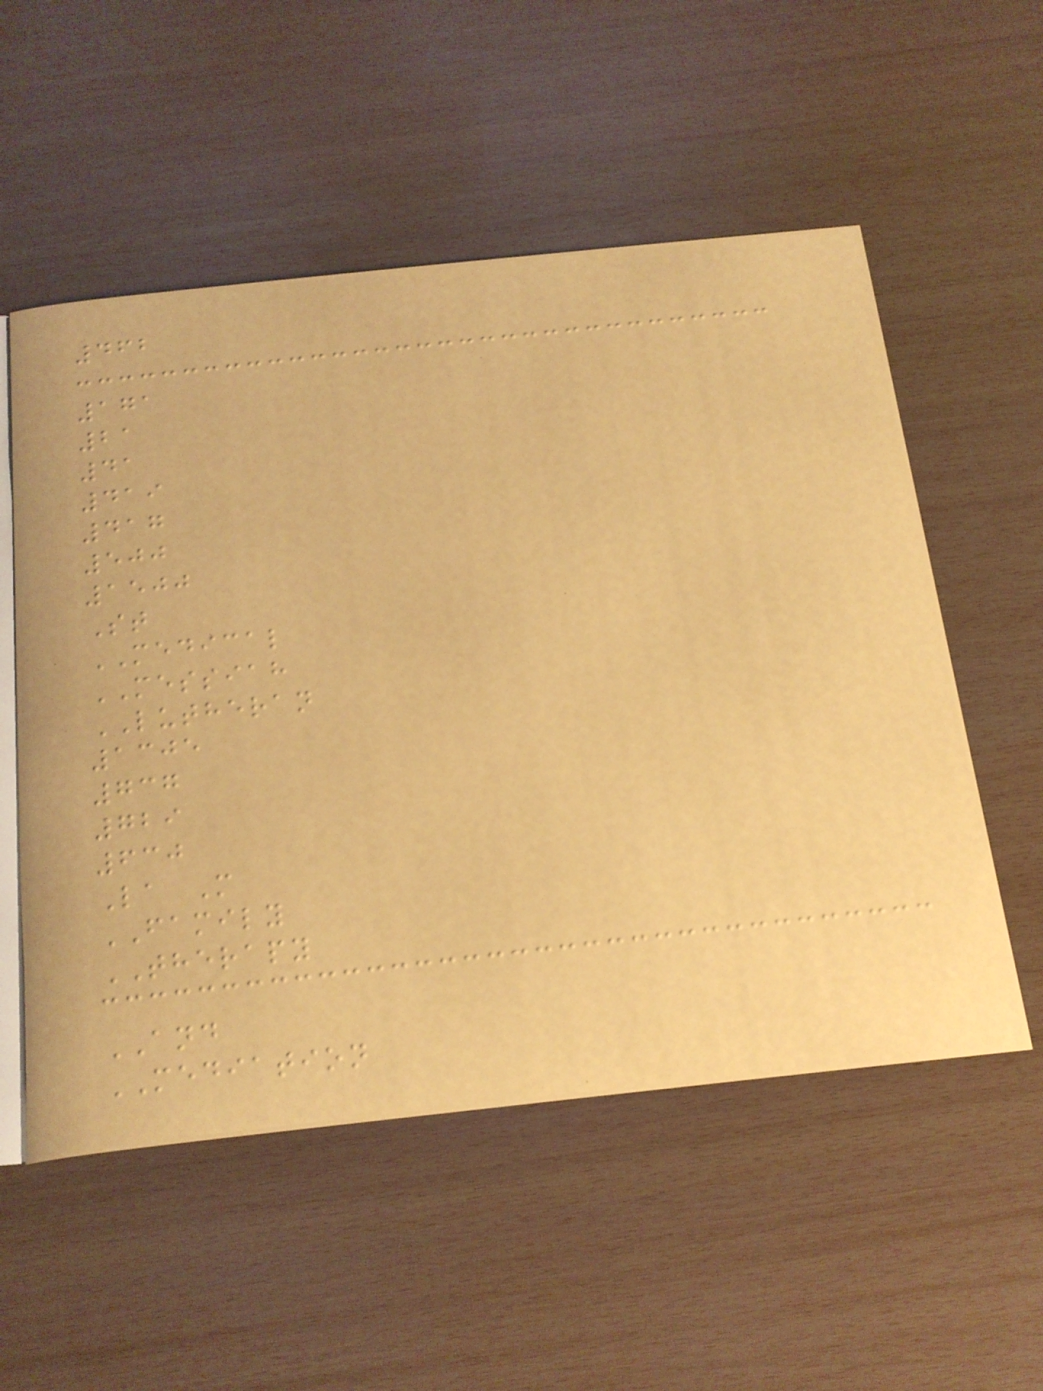462
171
21
41
419
417
500
1500
St
MEDICAL
MESSIAH
LUTHERAN
1305
737
729
630
La M
FAMILY
THERAPY
AND
MEDIATION
